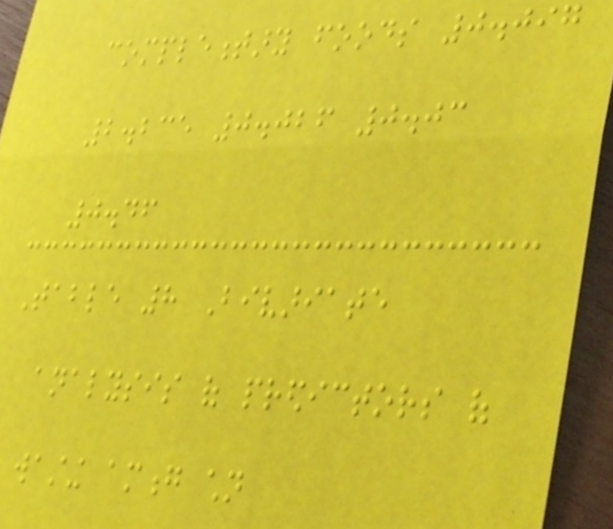complementary foods 0.097
2.235 0.026 0.03
0.46
Table 8 Bivariate
analysis of predictors of
wasting among children
